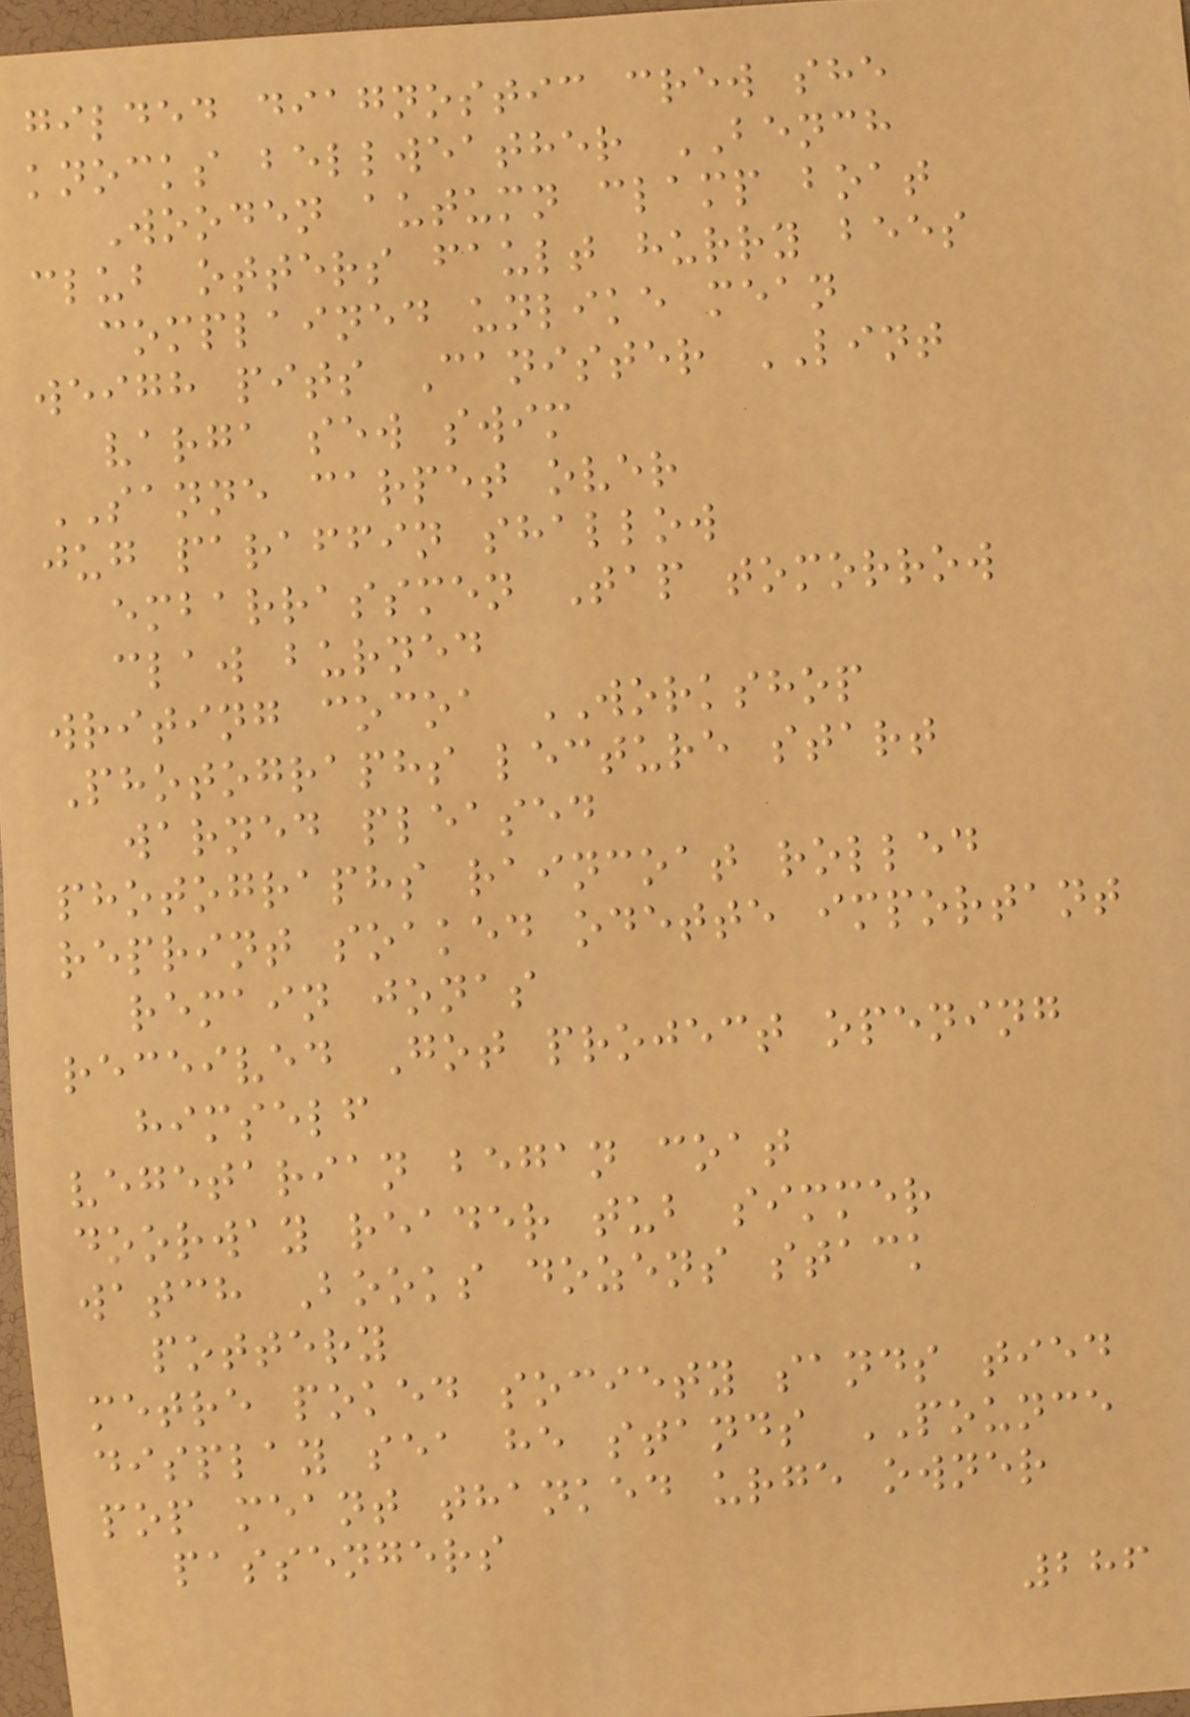gilded diagnostic crew she
knocks bellweather BENCH
Wooden autumn clamp boat
club otters fault hurry bees
complained unlike mean
weigh pits Canister LINT
varga sew swim
SANNE carpet over
jug paraffin shallow
embarrassmen Tap tomorrow
claw burned
writing cocoa WORKSHOP
Photographs lecture start
warned pleased
photographs raincoat rolled
reprint soaked odette important
remain jonas
received Got project opening
himself
vegetarian began coat
doorway reader tub simmer
watch Books dozens stack
pottery
metre poked society sands tied
display sea he stands POUNCE
pop meant thanked urge owner
passengers
286
